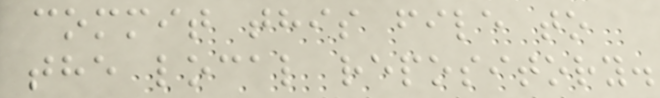commit this file to
the local repository.
